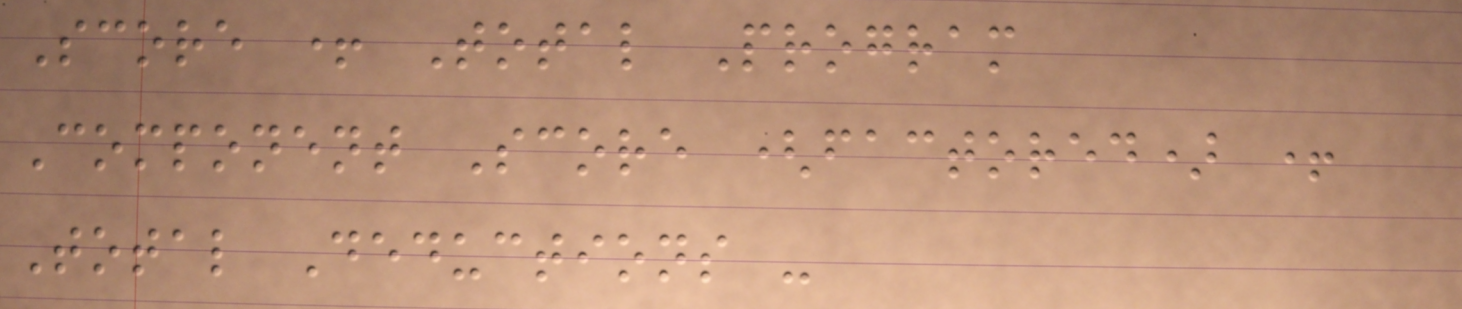Score + Total Program
Component Score (factored) +
Total Deductions -
